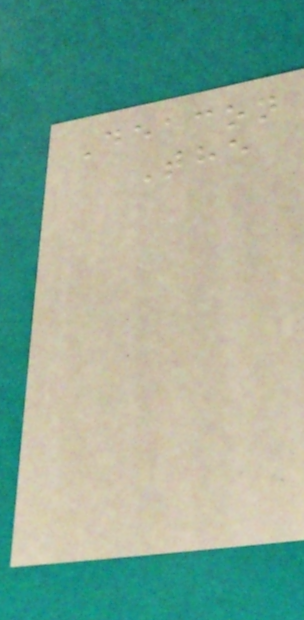Deacon
The
